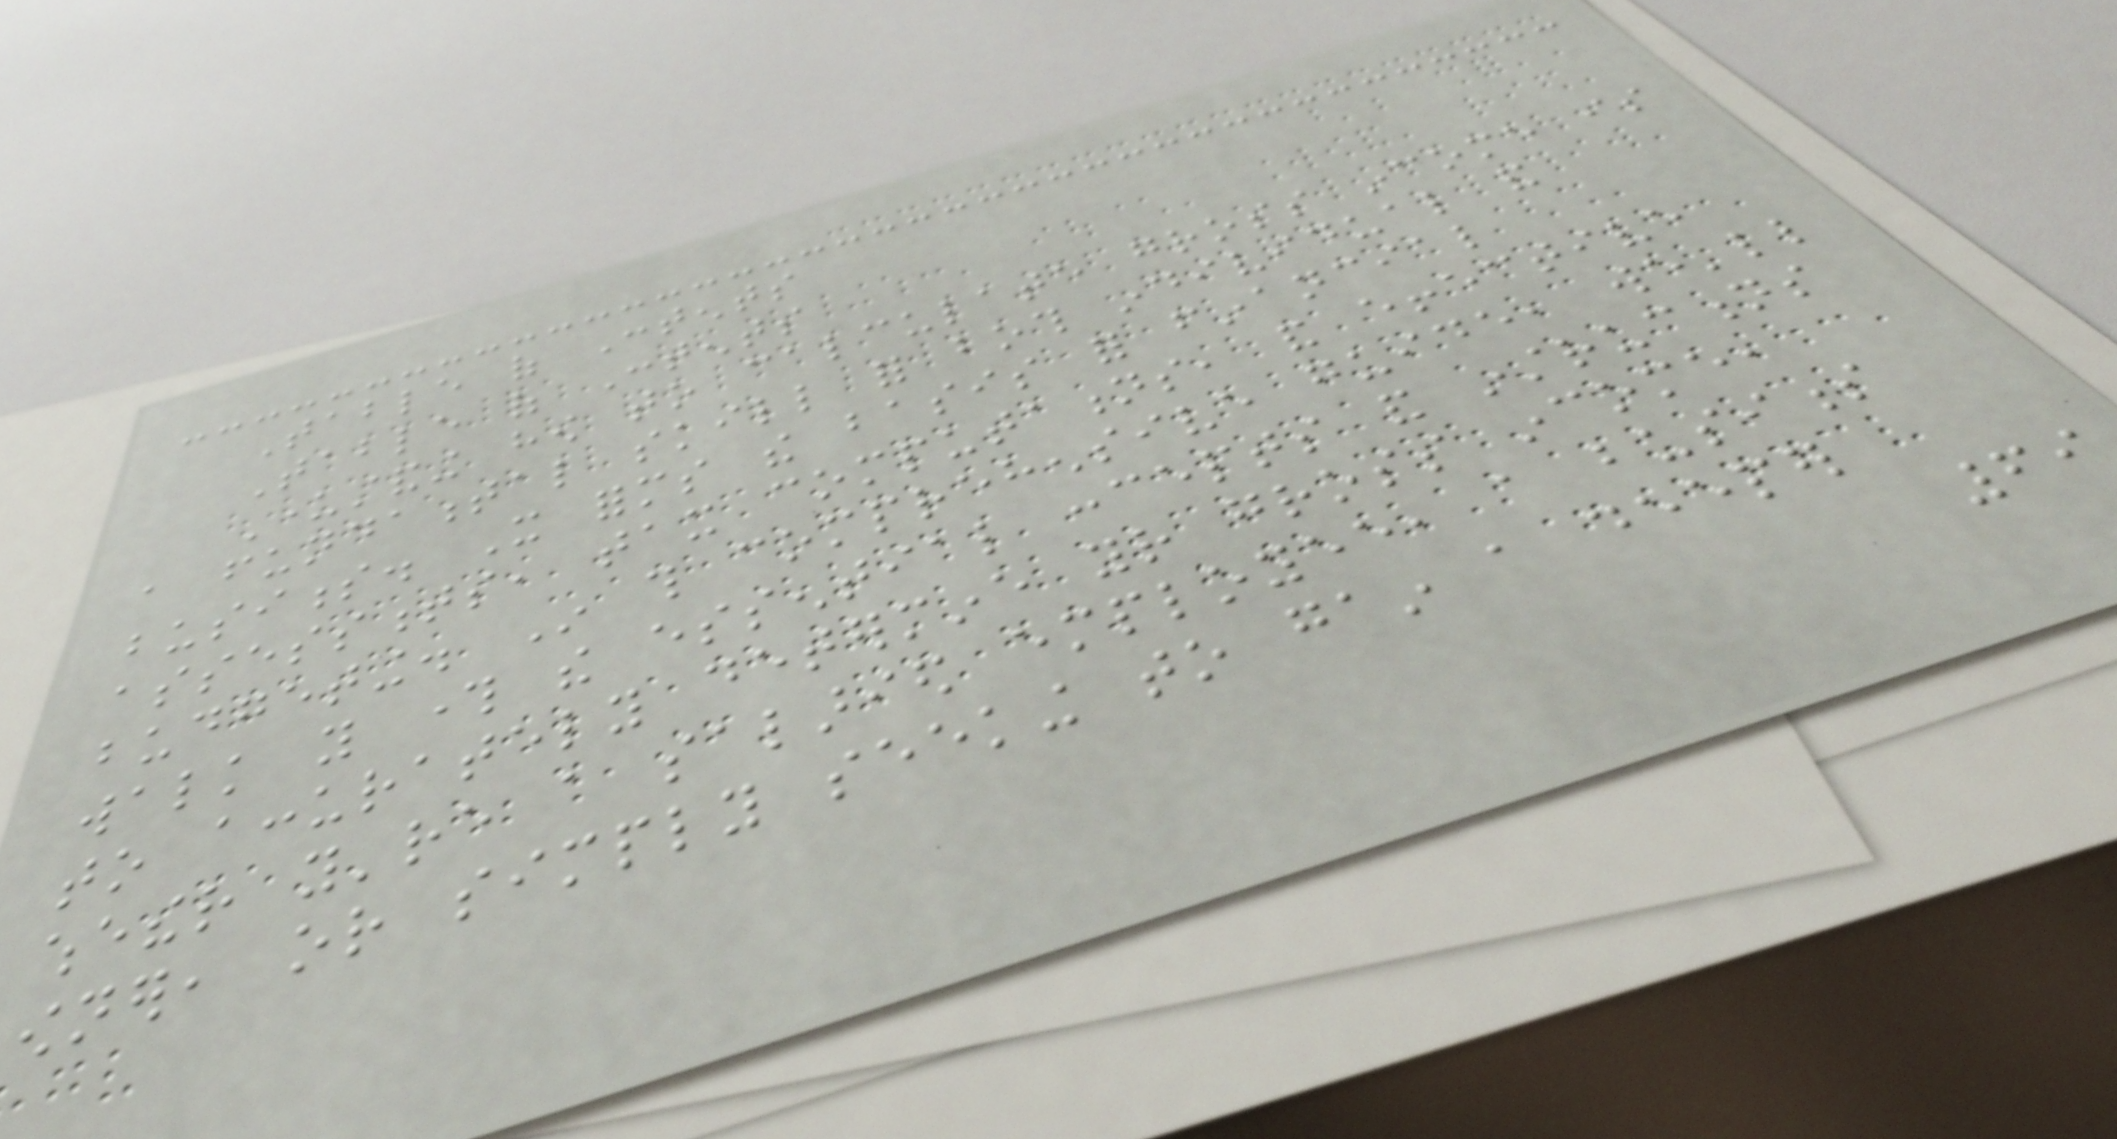Table of Contents
Table of Contents
Understanding how to calculate gross income is
a fundamental skill for both individual and
business. It forms the basis for financial
assessments, tax computations, and effective
budgeting. In this comprehensive guide, we'll
walk you through the essential concepts and instructions
to accurately determine your gross income,
whether you're a salaried employee, a business
owner, or simply seeking to gain a deeper
69
